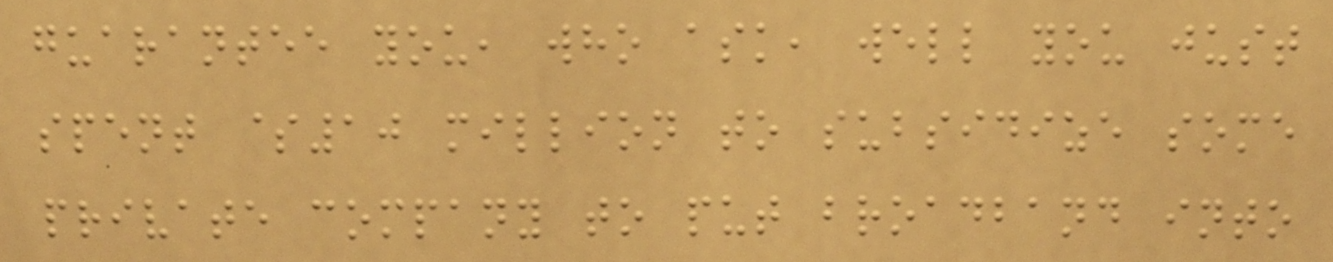guarantee you, who ask, well you just
spent $10 million to subsidize some
private company to put broadband into
